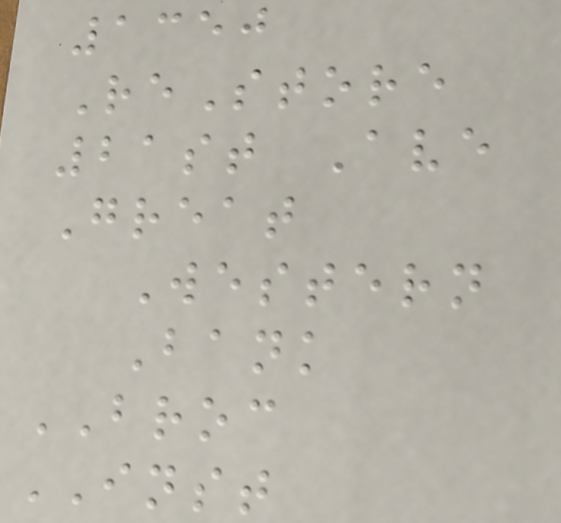1350
ReStore
21st Ave
Great
Western
Bank
BROC
INST
